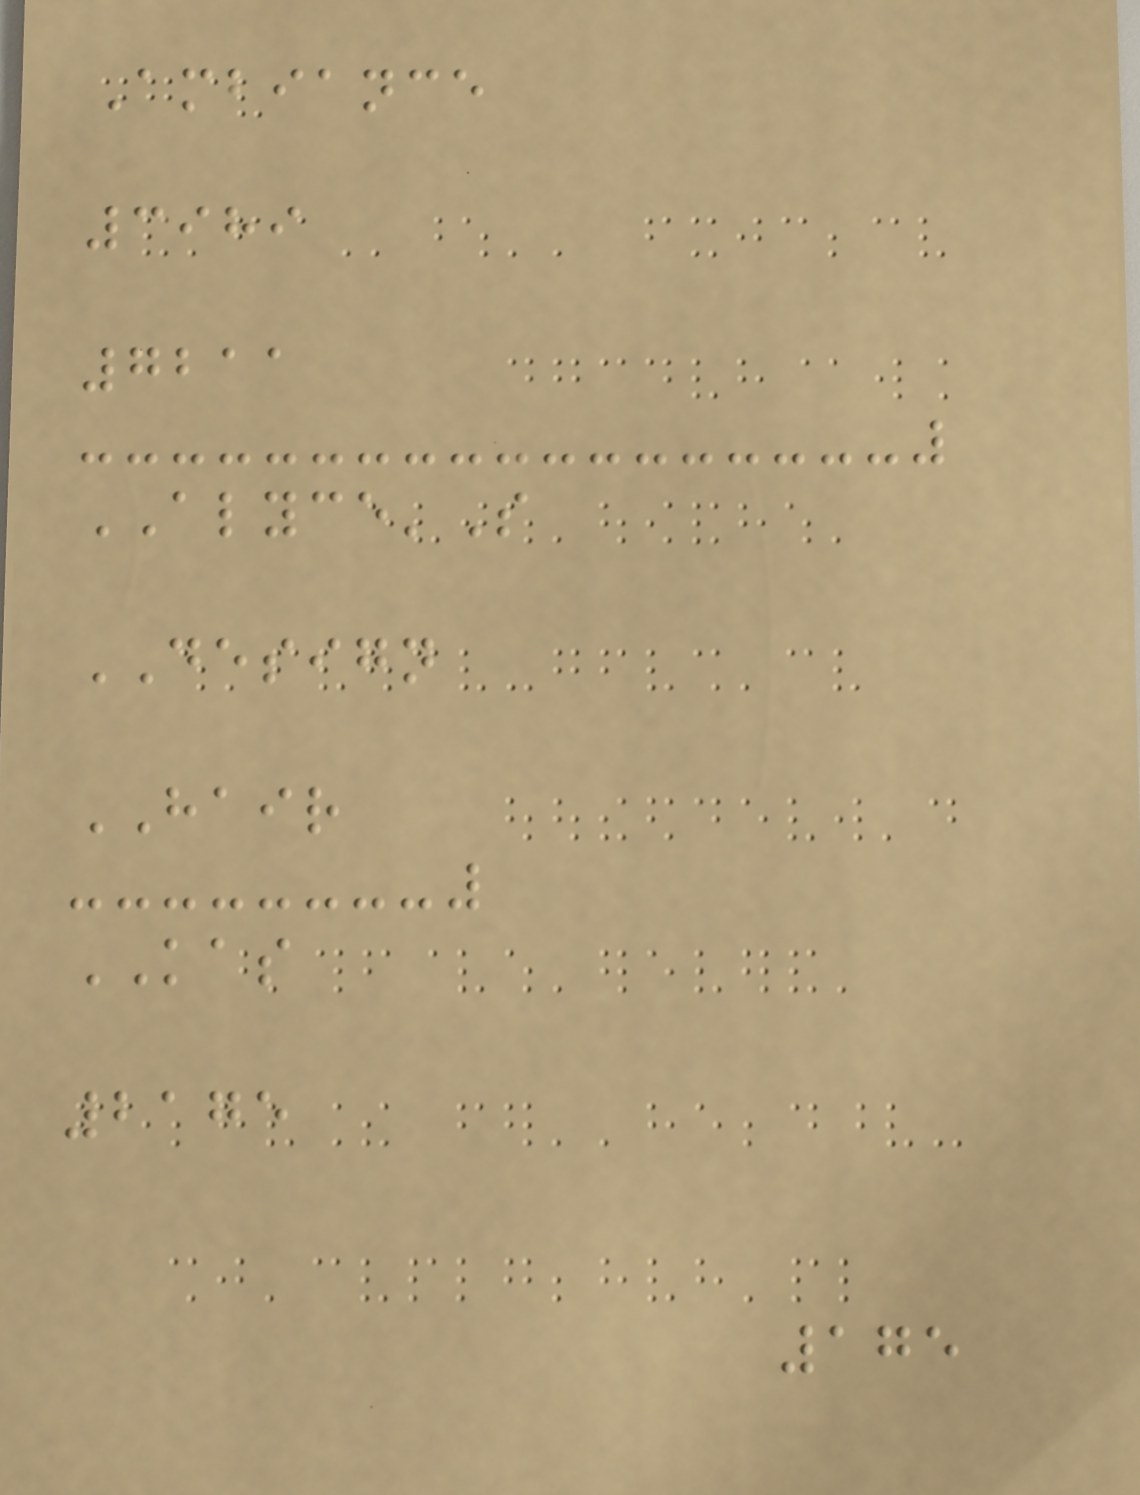Ambiance
3989
7211
ALYCE'S
DESIGN
HAIR
KAS
2175
175
